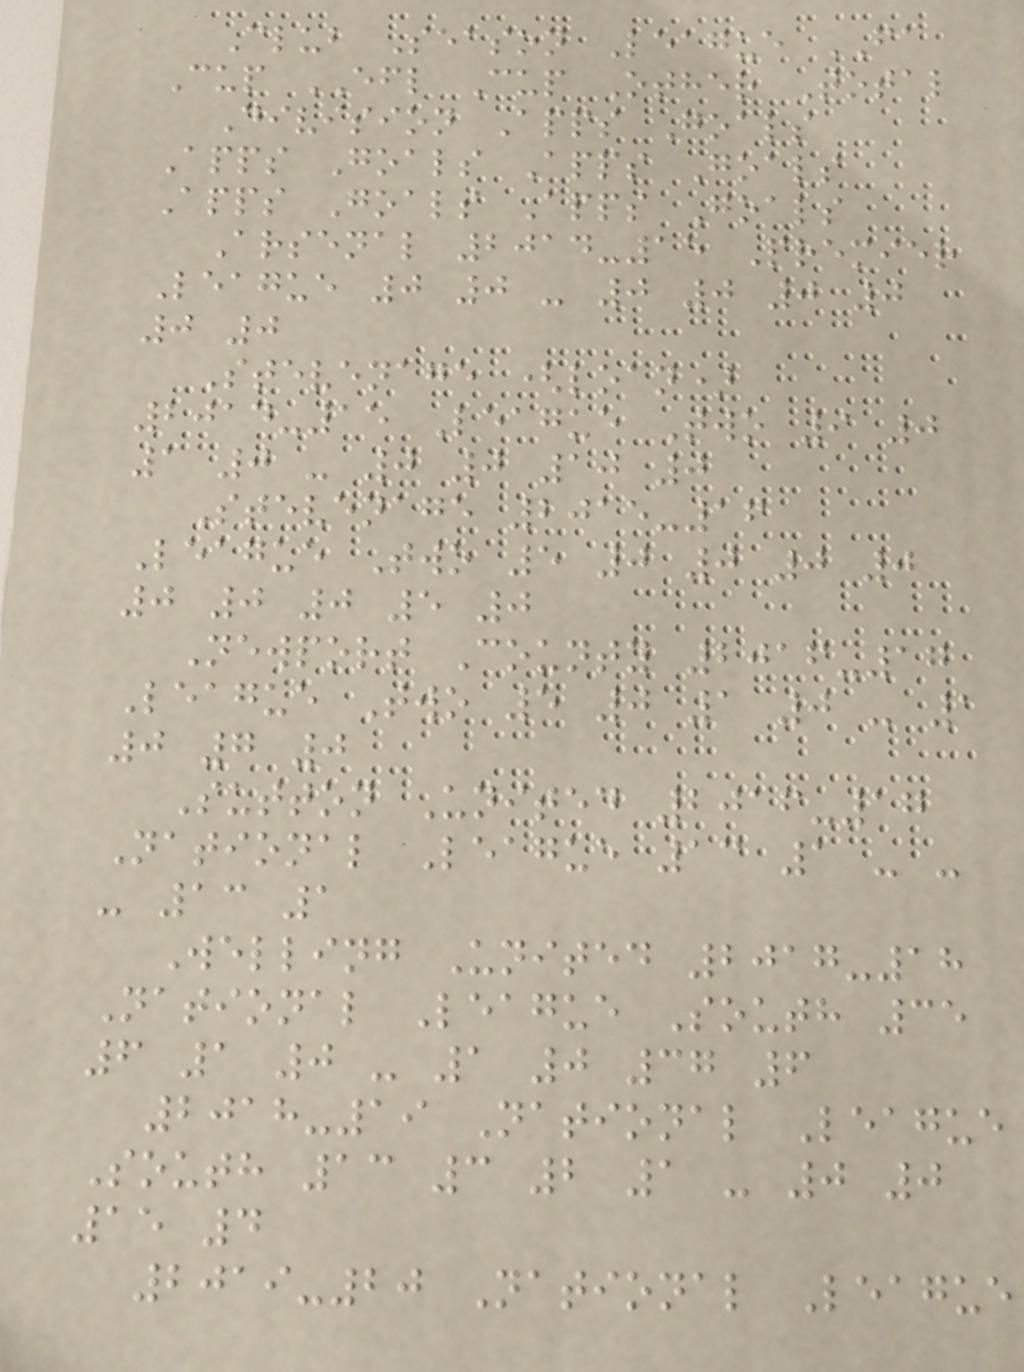Club Season League FA
Cup EFL Cup Other Total
Division Apps Goals
Apps Goals Apps Goals
Apps Goals Apps Goals
Arsenal 2014-15 Premier
League 0 0 - 0 0 0 0
0 0
Stevenage (loan)
2014-15 League Two 9 0
1 0 - 0 0 10 0
Stevenage 2015-16
League Two 5 0 0 0 0
0 0 0 5 0
Newport County 2016-17
League Two 5 0 1 0 - 1
0 7 0
Sutton United 2016-17
National League 13 1 - -
- 13 1
Welling United 2017-18
National League South 35
6 1 0 - 1 0 37 6
2018-19 National League
South 13 3 2 1 - 0 0
15 4
2019-20 National League
